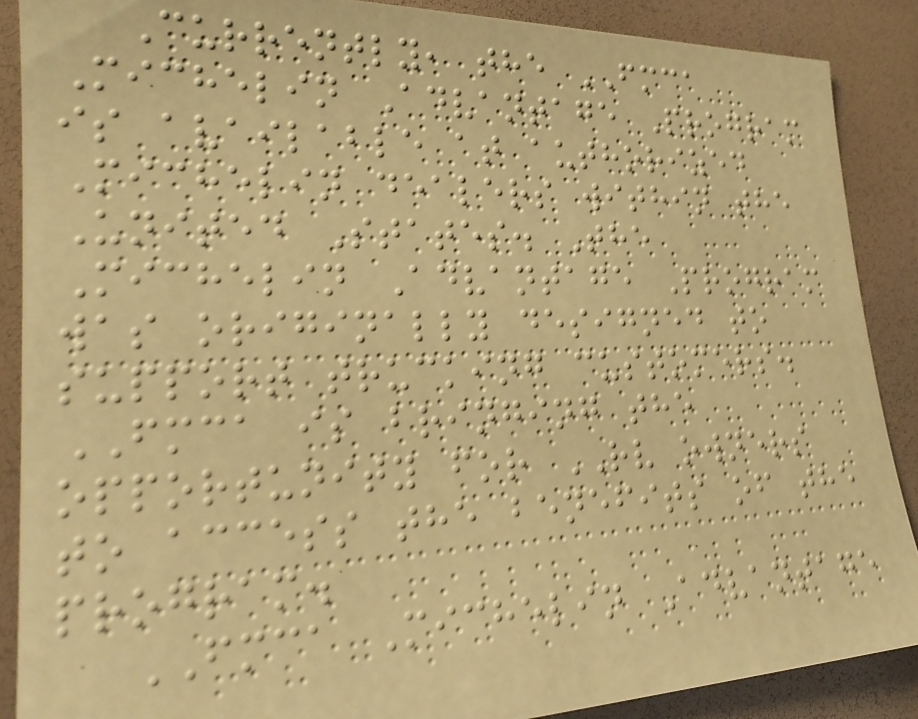Currently, the FMCA
Michelin Advantage Program
is available at authorized
Michelin dealers within the
United States. The
Michelin Advantage Program
was originally designed to
support trucking customers.
FMCA is bringing the
opportunity for RV owners
to access the benefits of the
program.
FMCA Michelin Advantage
